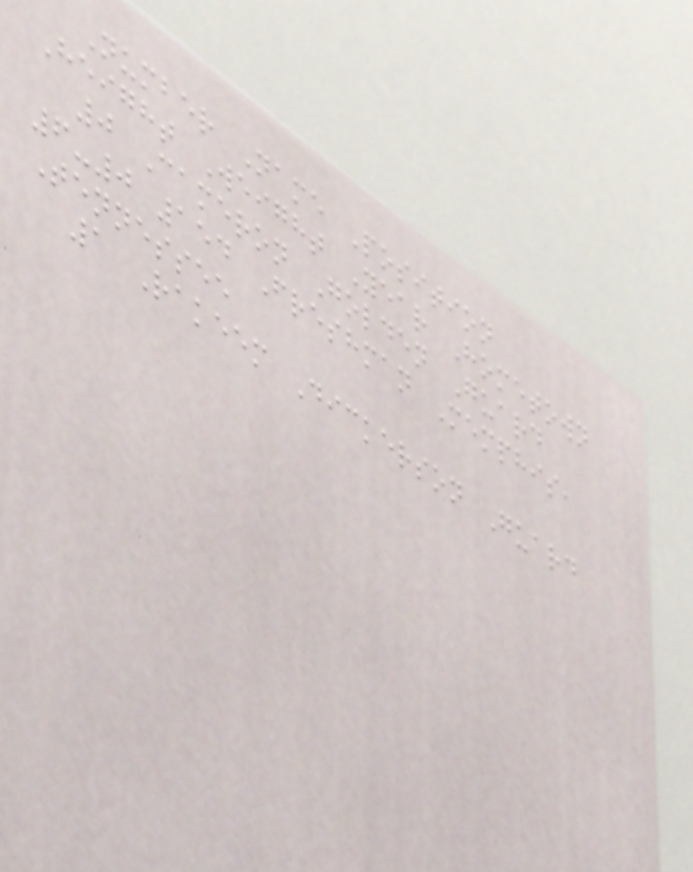Number Name Position
Height Weight Year Hometown
0 Cameron Golden Guard
6-0 154 Freshman Memphis,
Tennessee
1 Rakeem Dickerson Guard
